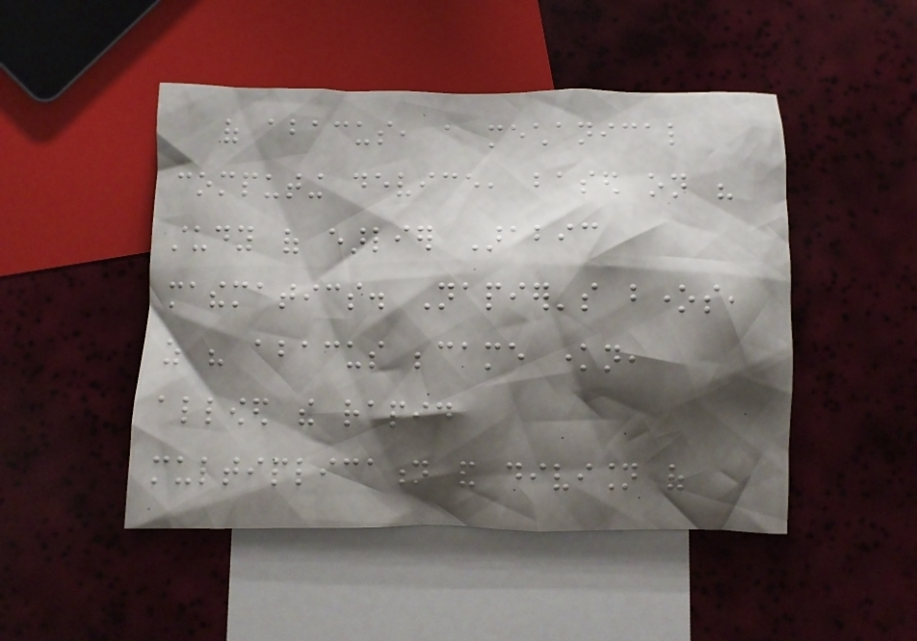of abacus, a mechanical
computing device, based on his
study of earlier Arabic
mathematics. Napier's bones,
as his abacus became known,
allowed the rapid
multiplication and division of
